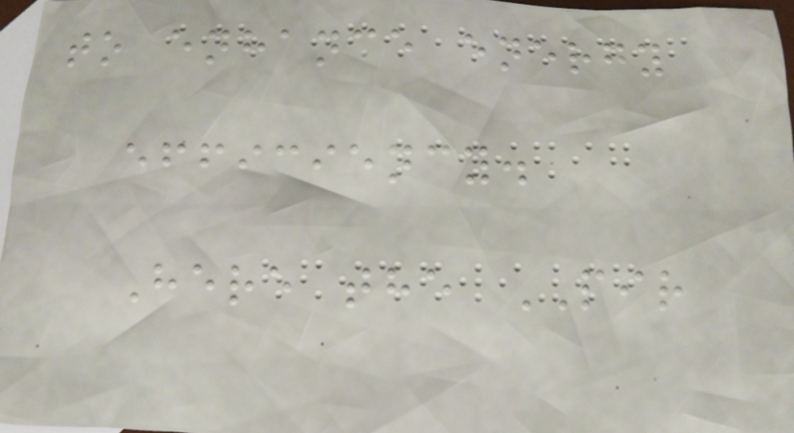to enhance energy
efficiency.
Here the PIR
